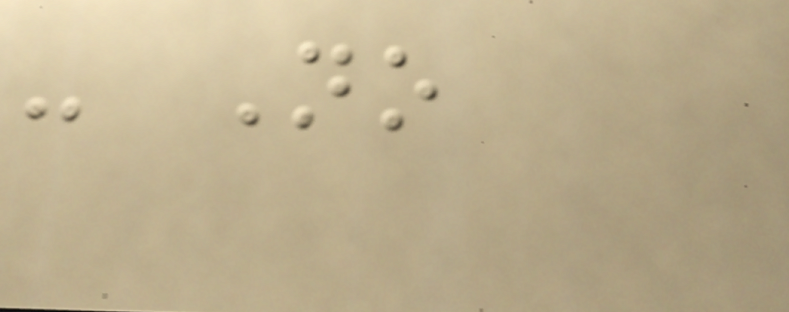- No
